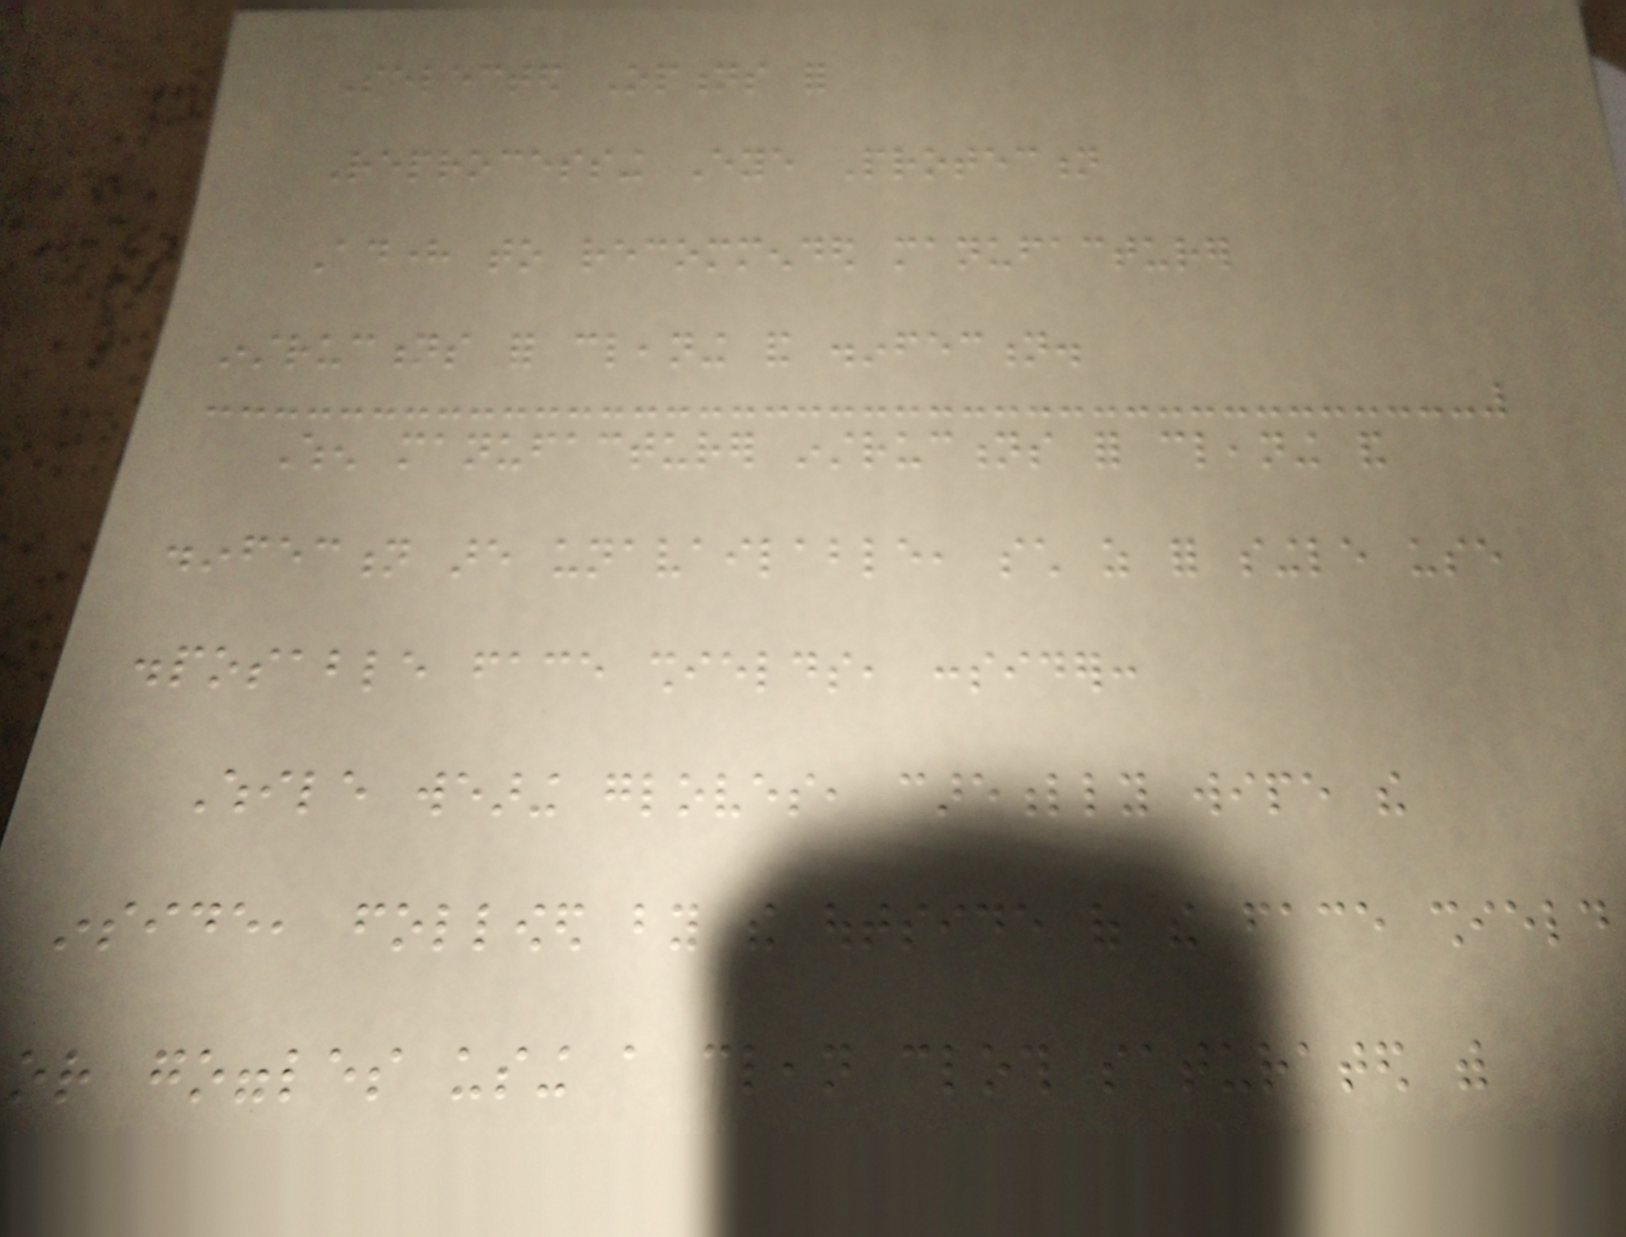Selected Options for
Reprocessing Eye Protection
Adhere to recommended manufacturer
instructions for cleaning and disinfection.
When manufacturer instructions for cleaning and
disinfection are unavailable, such as for single use
disposable face shields, consider:
While wearing gloves, carefully wipe the
inside, followed by the outside of the face shield
or goggles using a clean cloth saturated with
